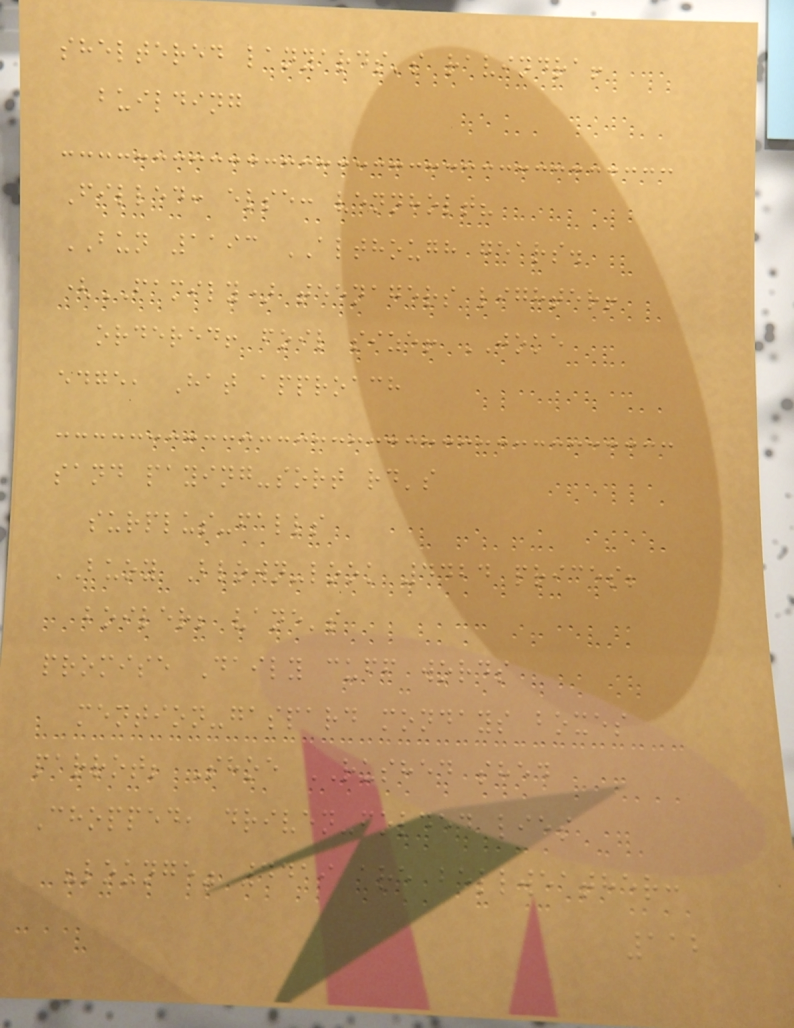sheltered lanyards's ravindra!
building
Filled: else: vennholt?
BUN 1193 ALTHOUGH gears.
(FAMILY) teenagers lighter!
ordered! foil size! JOKE
edge, Hat approach
sand paying-sort rd's
surplus-falls
BUOY Blown-look 4424 prices;
boiler; vane's
promise Daily cuff words
mention-gaspard mondays boxes
parrot; Shoe RUSHED shed
Chopped, driven-folded lies
"lounge" 4419 are bellweather:
112
